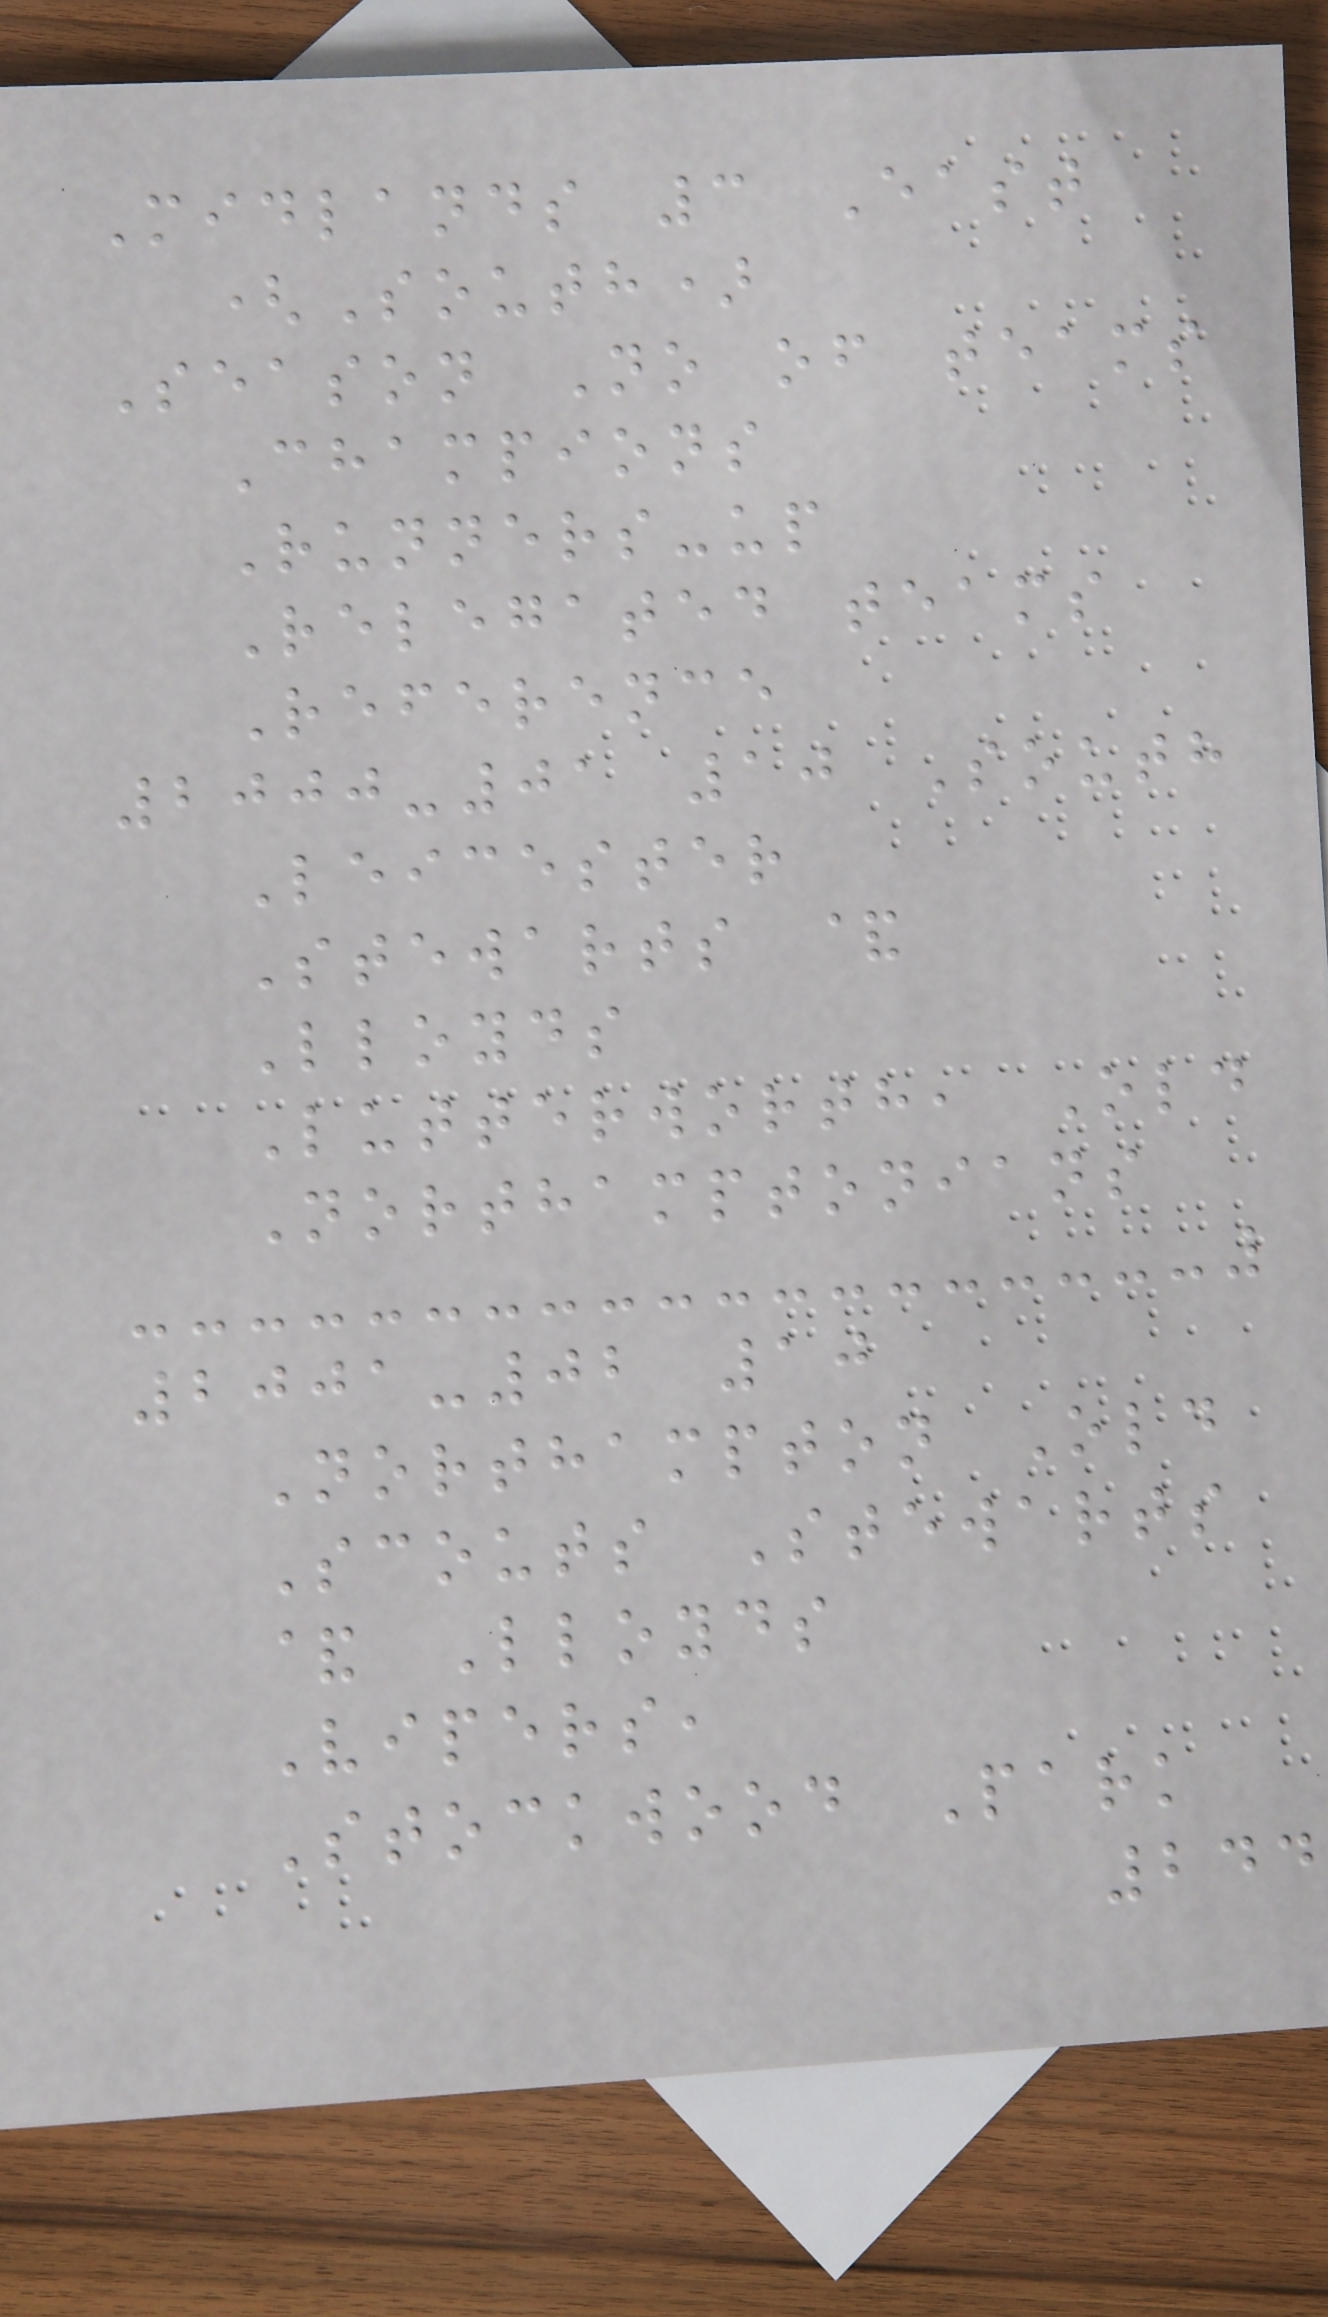Midlands 3 East
(South)
Season No of teams
Champions
Runners-up
Relegated teams
Reference
2000-01 10 South
Leicester
Stewarts &
Lloyds
Lutterworth, Old
Northamptonians
2001-02 10
Northampton Old
Scouts Stewarts
& Lloyds
Vipers,
Stockwood Park
244
